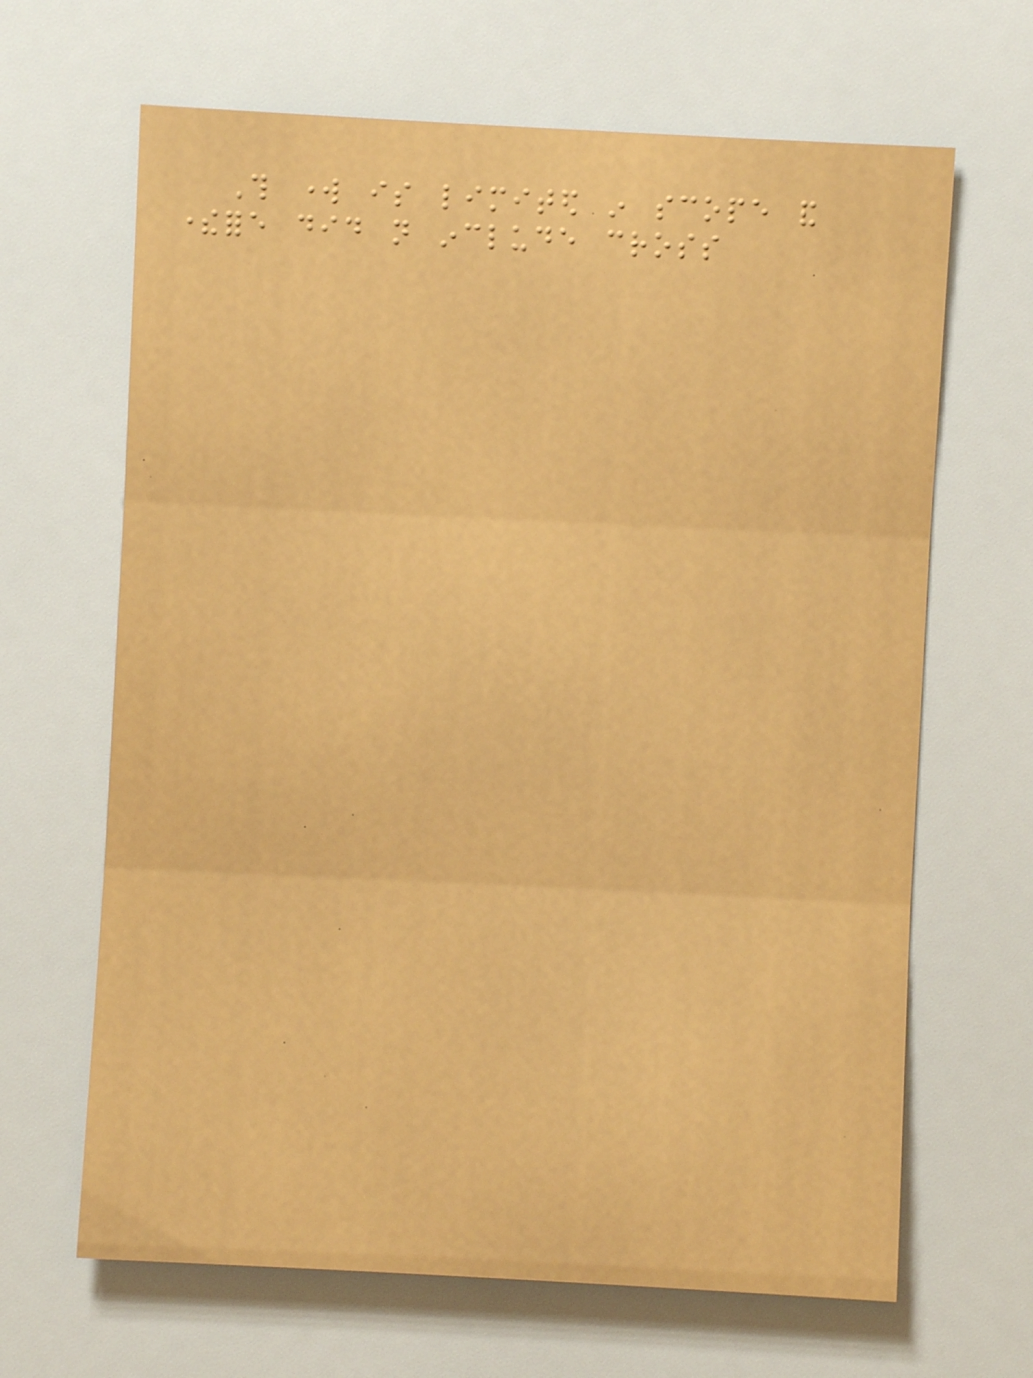This work is limited in scope and
therefore did not include cross
